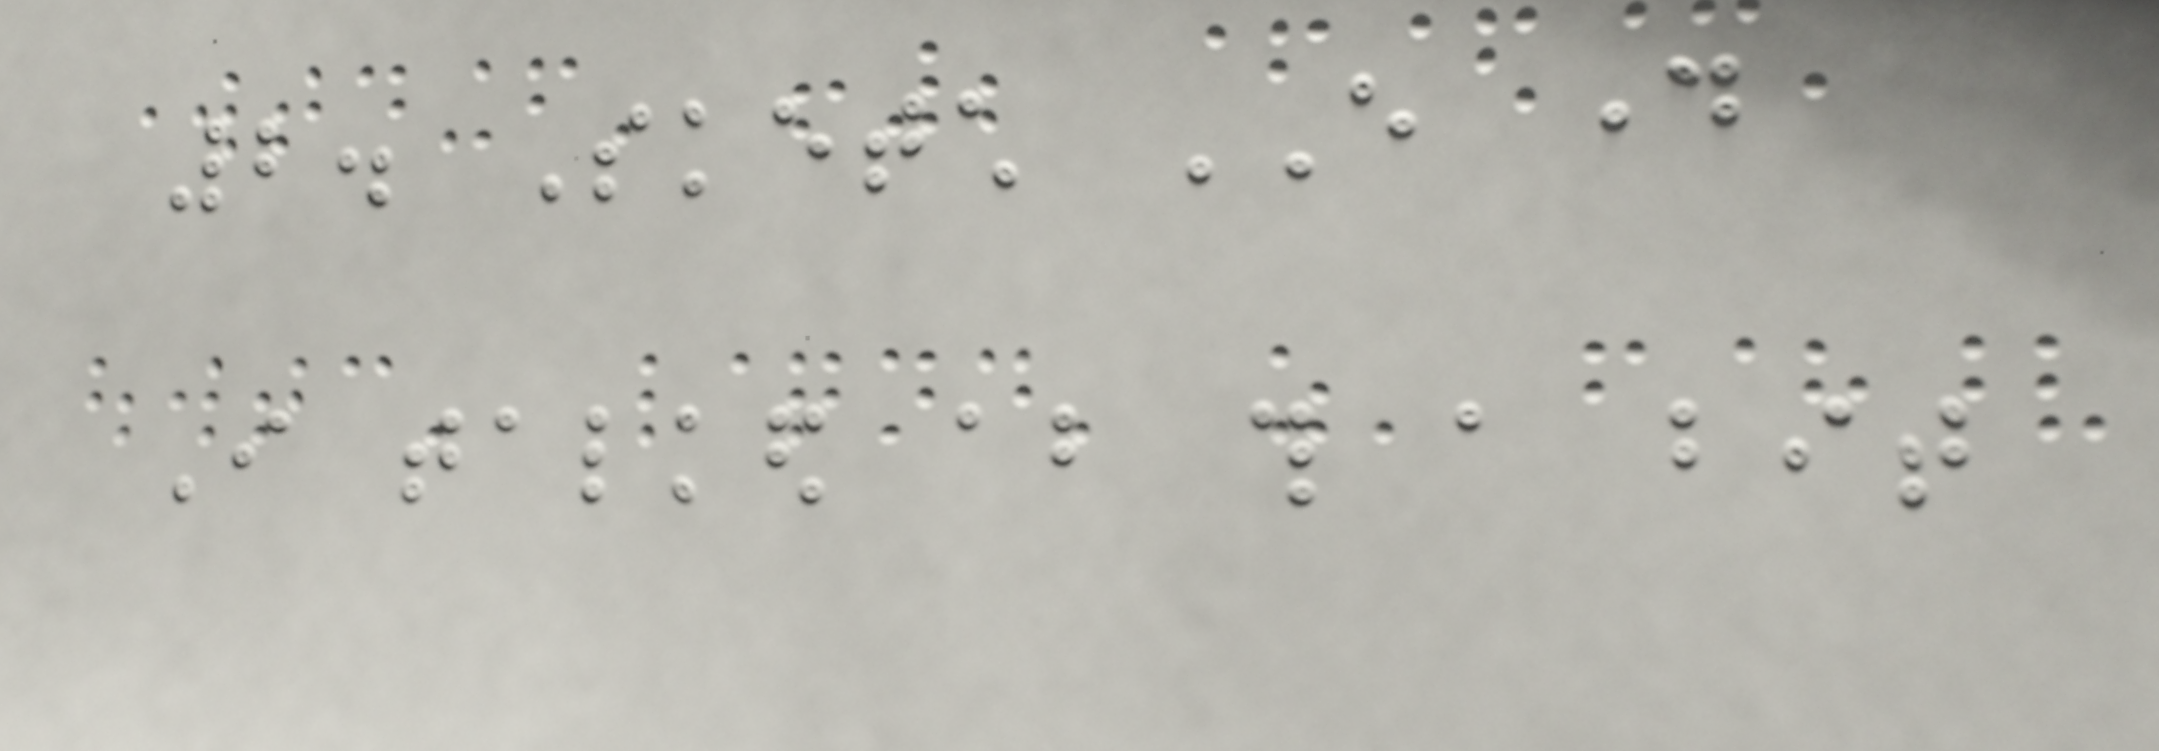2. Sketch EVERY day
I talked about this a bit
